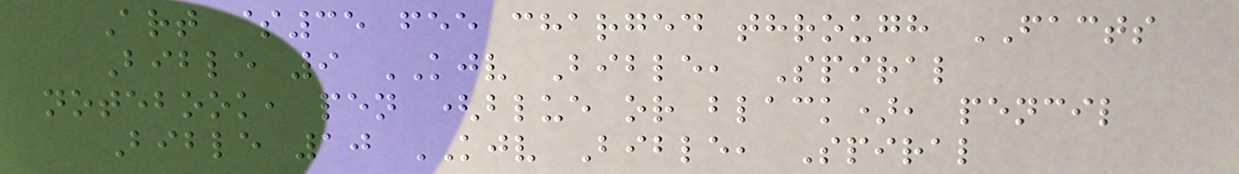Art $35 fee charged through FACTS
Bible 9 KJV Bible, Spiral
notebook, pen (blue or black), pencil
Bible 10 KJV Bible, Spiral
